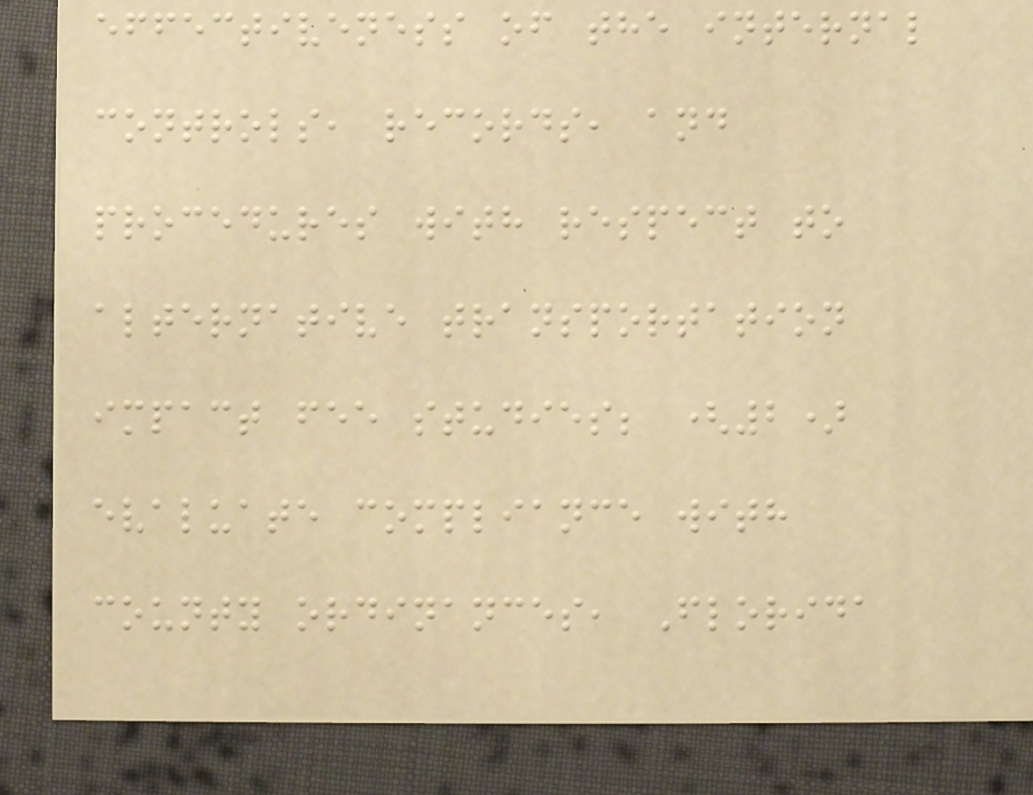effectiveness of the internal
controls, records, and
procedures with respect to
alternative transportation
impact fee studies; (2)
evaluate compliance with
county ordinances, Florida
